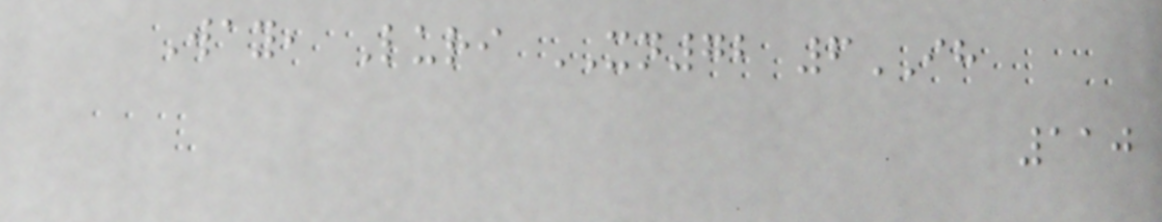Way, Luri XN72 6IH
110
